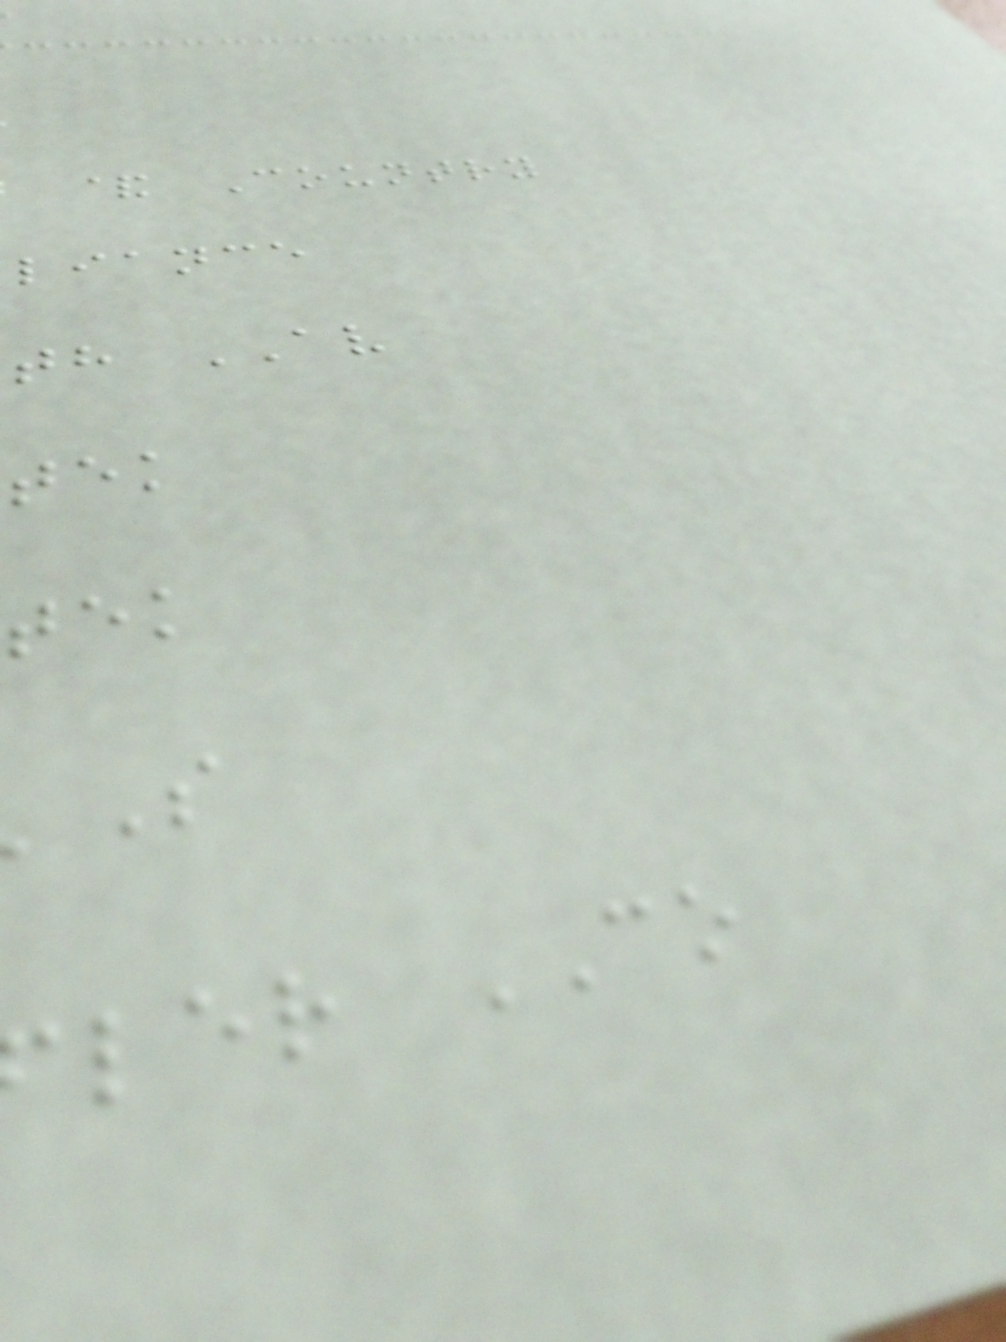& Country
liance
th AV
ler CO
